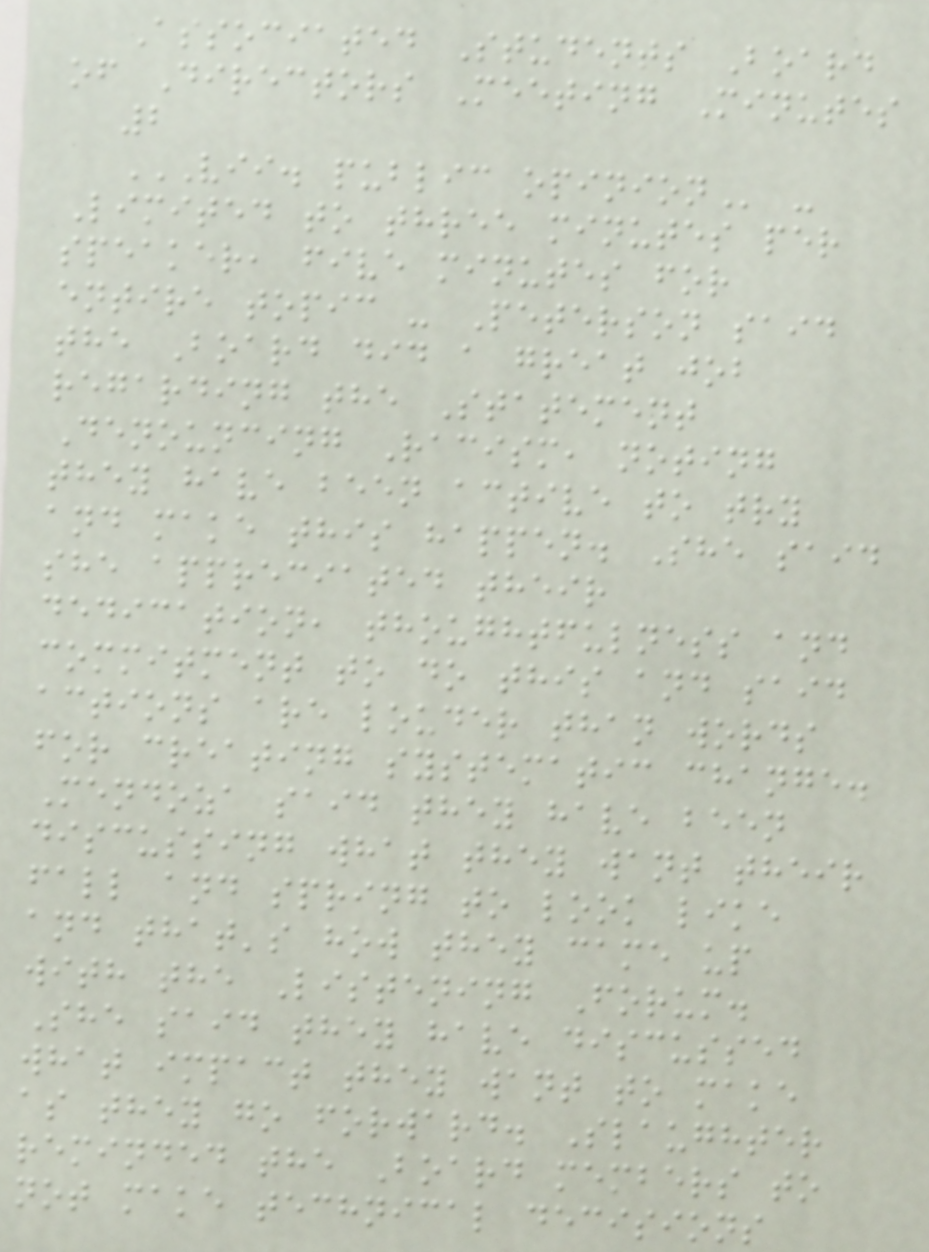Associated Students Board
of Directors Meeting Minutes
2
VII. PUBLIC OPINION -
Limited to three minutes per
speaker, five minutes for
entire topic - Peterson said
the Board did a great job
regarding the Statement
Denouncing Racism, noting
they have been active to try
and make this happen. She said
she appreciated their
dedication, thoughtfulness and
commitment to do this and said
actions are louder than words
for creating systematic change.
Mendoza said they have been
discussing what they want their
fall and spring to look like
and that's how they came up
with the Listening Forum.
She said they have discussed
what impact they want to make
as they go forward. Slaughter
reminded the Board members to
not make technical decisions
